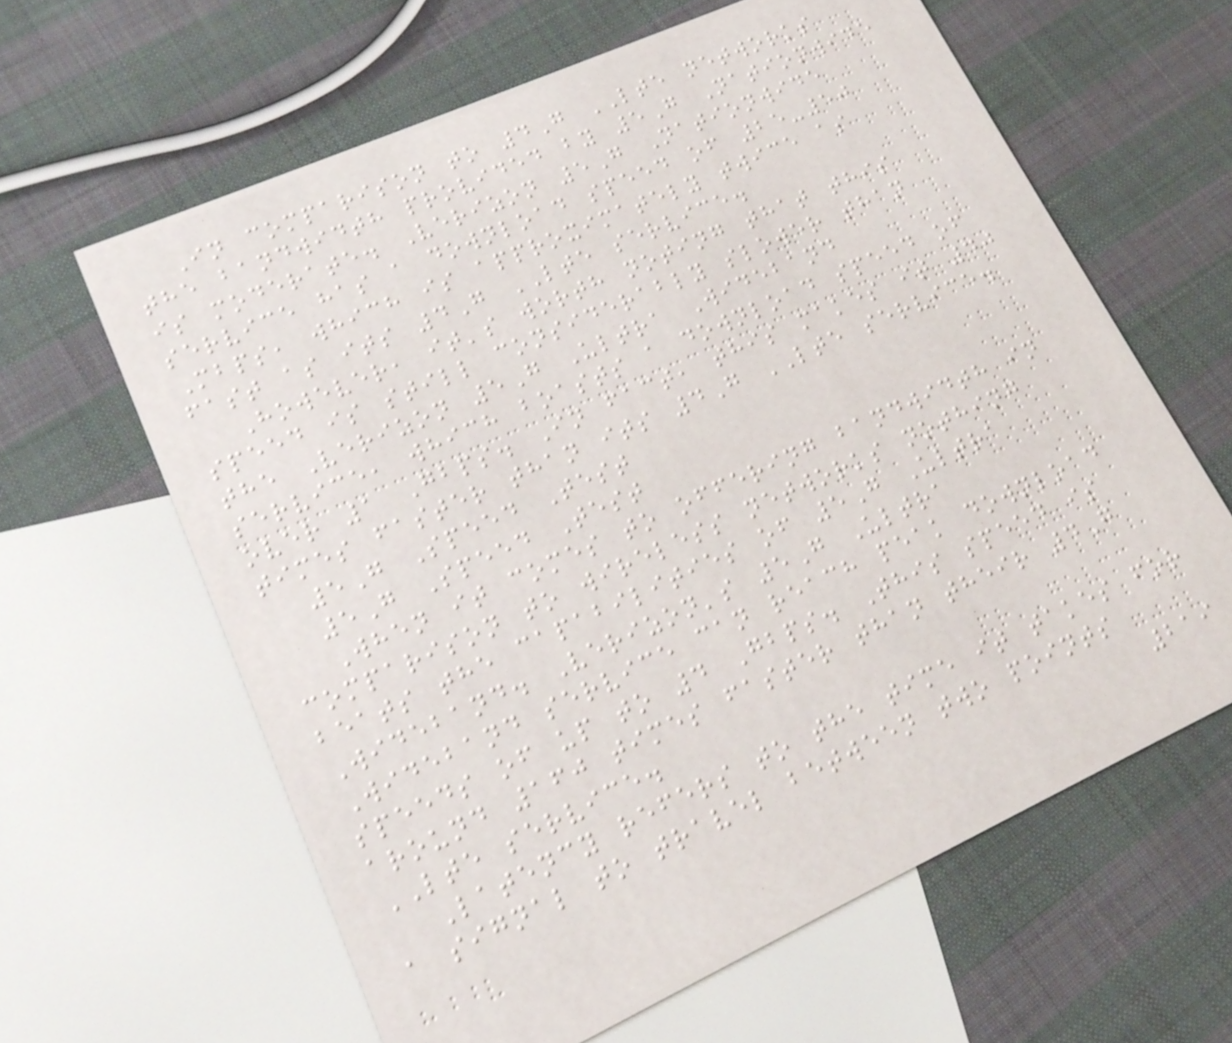In comparison to 4G LTE networks
the bandwidth provided by 5G Nationwide
is moderate. Verizon 5G Nationwide
service has a download speed of 25-50
Mbps, which is approximately twice as
fast as its 4G LTE service.
However, it's worth noting that this
speed is still considerably slower than
the Verizon 5G Ultra Wideband
service, which boasts a download speed of
over 1 Gbps. In fact, this makes it 40
times faster than its 4G LTE service.
5G Speed Test
5G Speed Test
When it comes to offering bandwidth in
comparison to wireless networks nothing
beats the capabilities of 5G Ultra
Wideband. Verizon's 5G Ultra
Wideband service can reach peak download
speeds of up to 4 Gbps. This speed is
around 160 times faster than their 4G
LTE service.
Latency refers to the time it takes for
a signal to travel between two points
219
